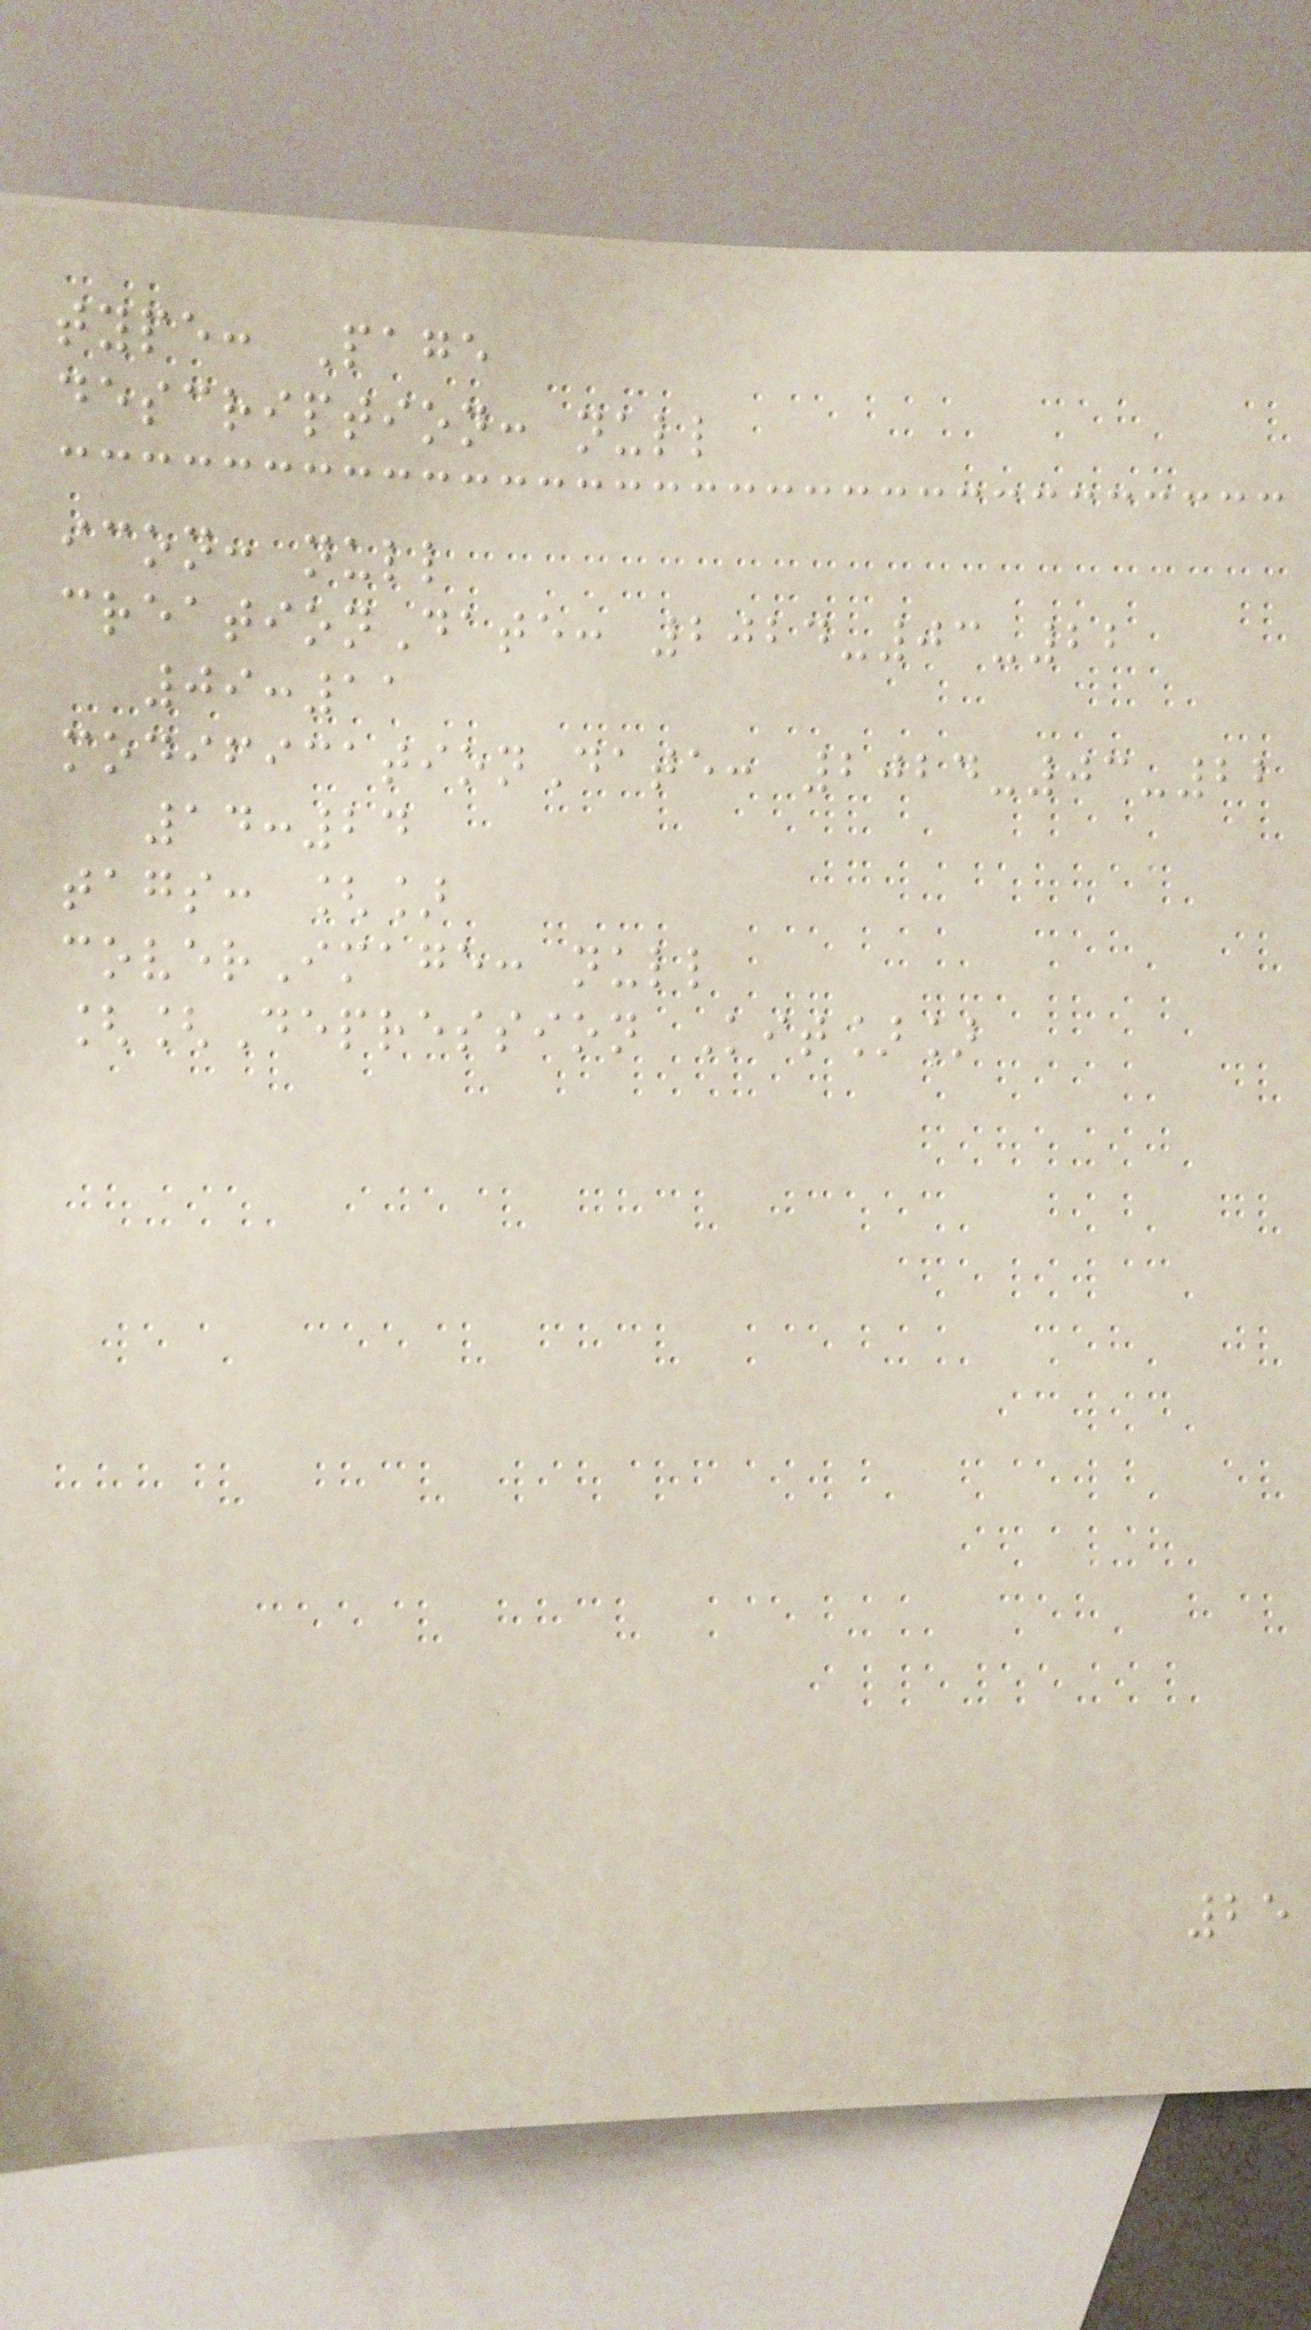type: Page
description: null
icon: null
creationDate: 2024-03-22
09:11
modificationDate: 2024-03-22
14:24
tags: []
coverImage: null
[[Depression Kit]]
25
